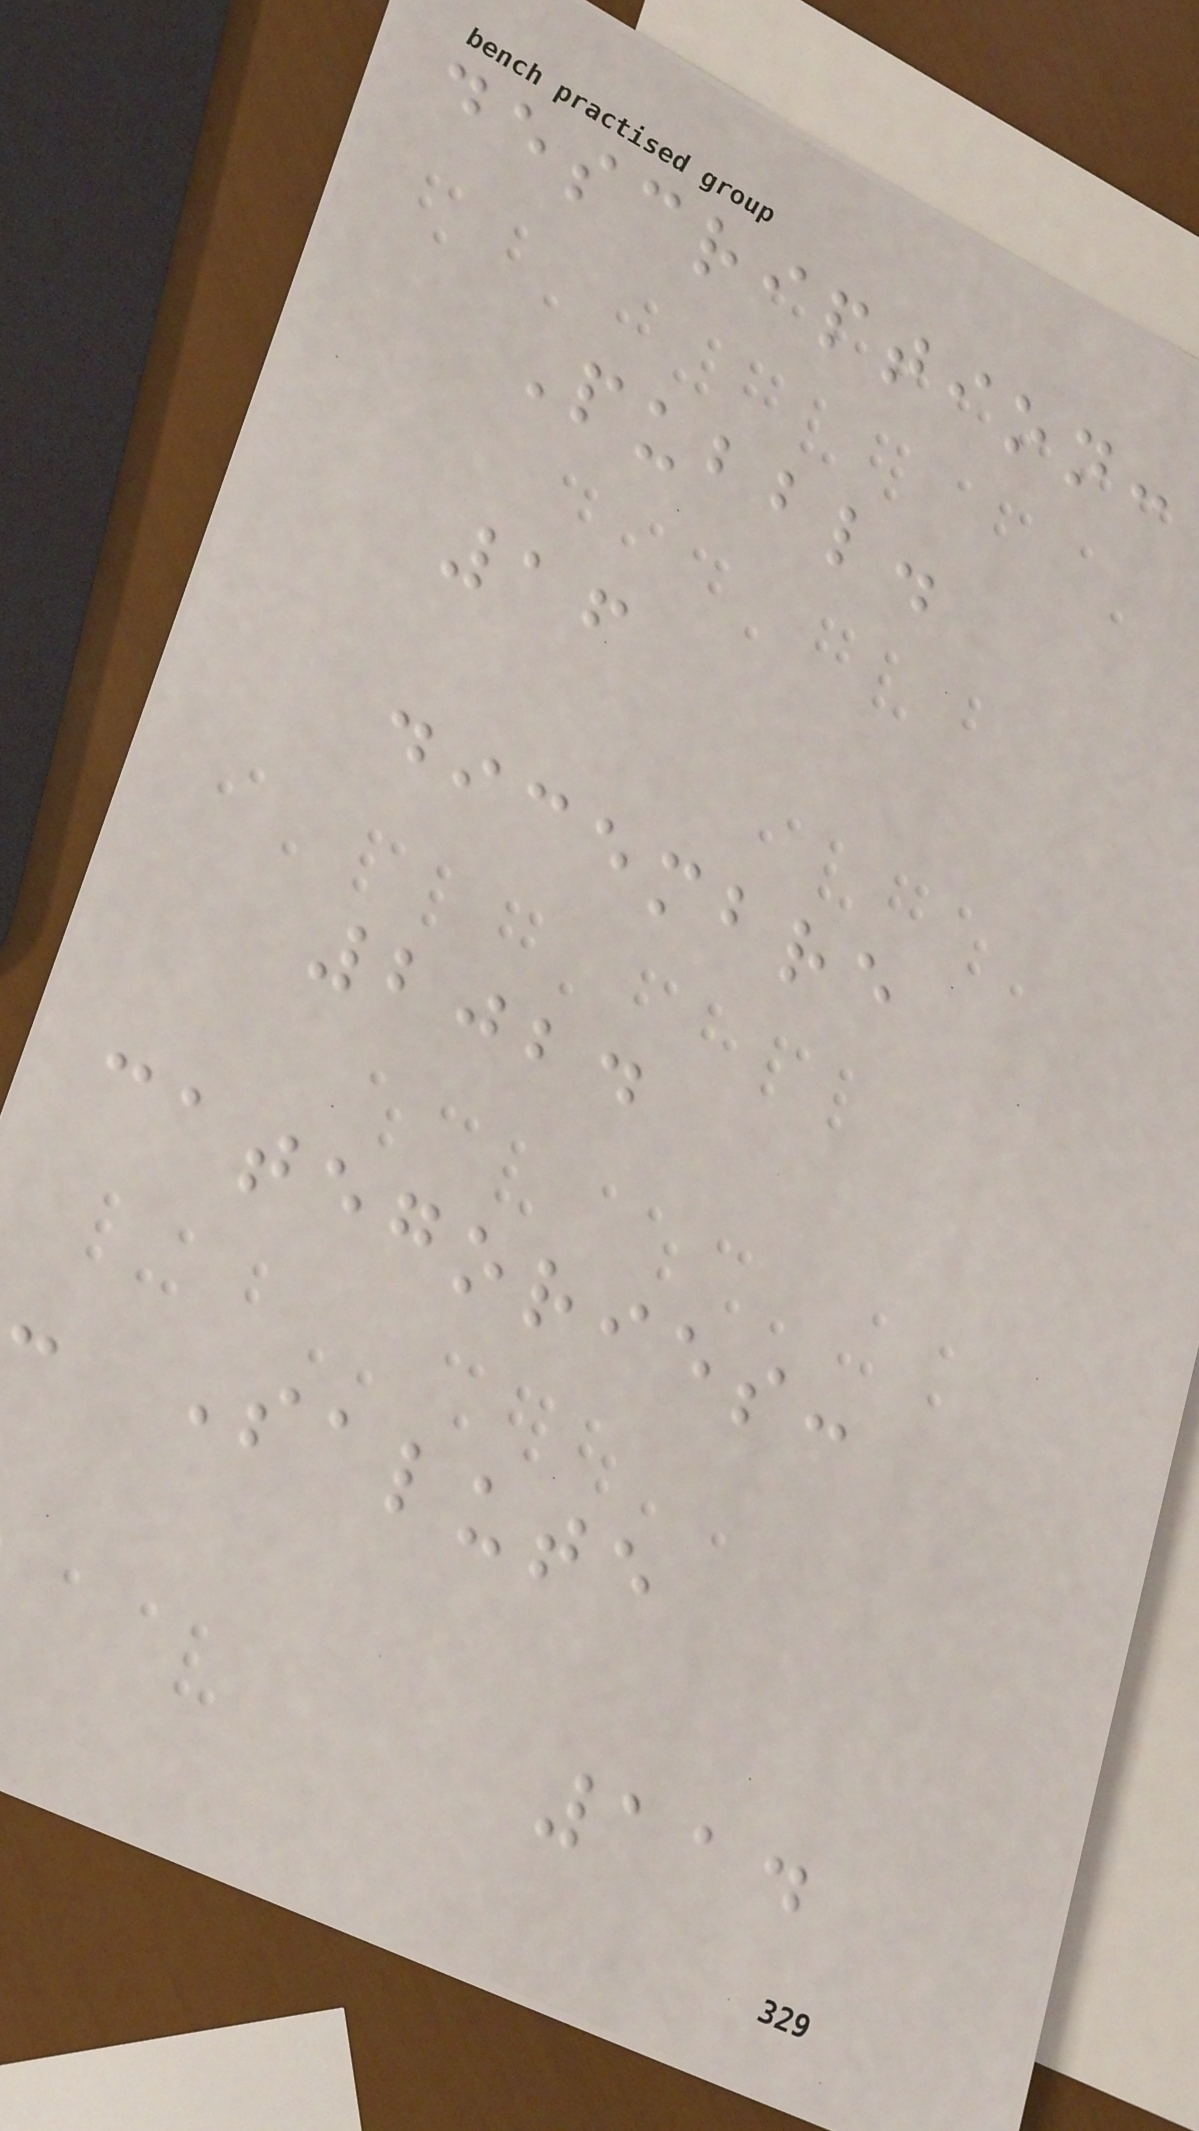description:
Pubbl.
16
dicembre
2024
categories:
- Salute
114
